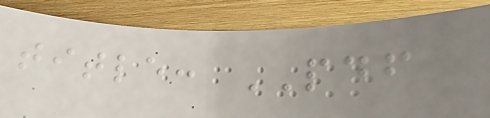title: PDF
